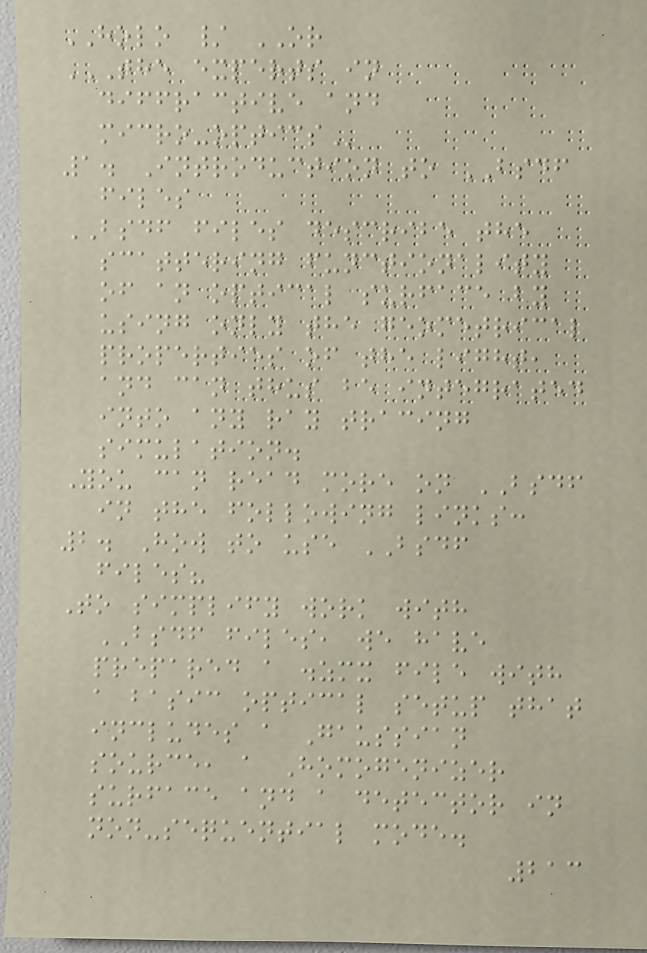HOLO / OR
THE EXPERTS IN
DIFFRACTIVE AND
MICRO-OPTICS
1. Introduction to BSDF
files
BSDF files describe the
scattering functionality
of an optical surface by
using only the geometrical
properties of the light,
and can thus be integrated
into any ray tracing
simulation.
You can read more on BSDF
in the following links:
2. How to use BSDF
files?
To simplify work with
BSDF files, we have
prepared a .zmx file with
a basic optical setup that
includes a Gaussian
source, a Homogenizer
surface and a detector in
non-sequential mode.
213
